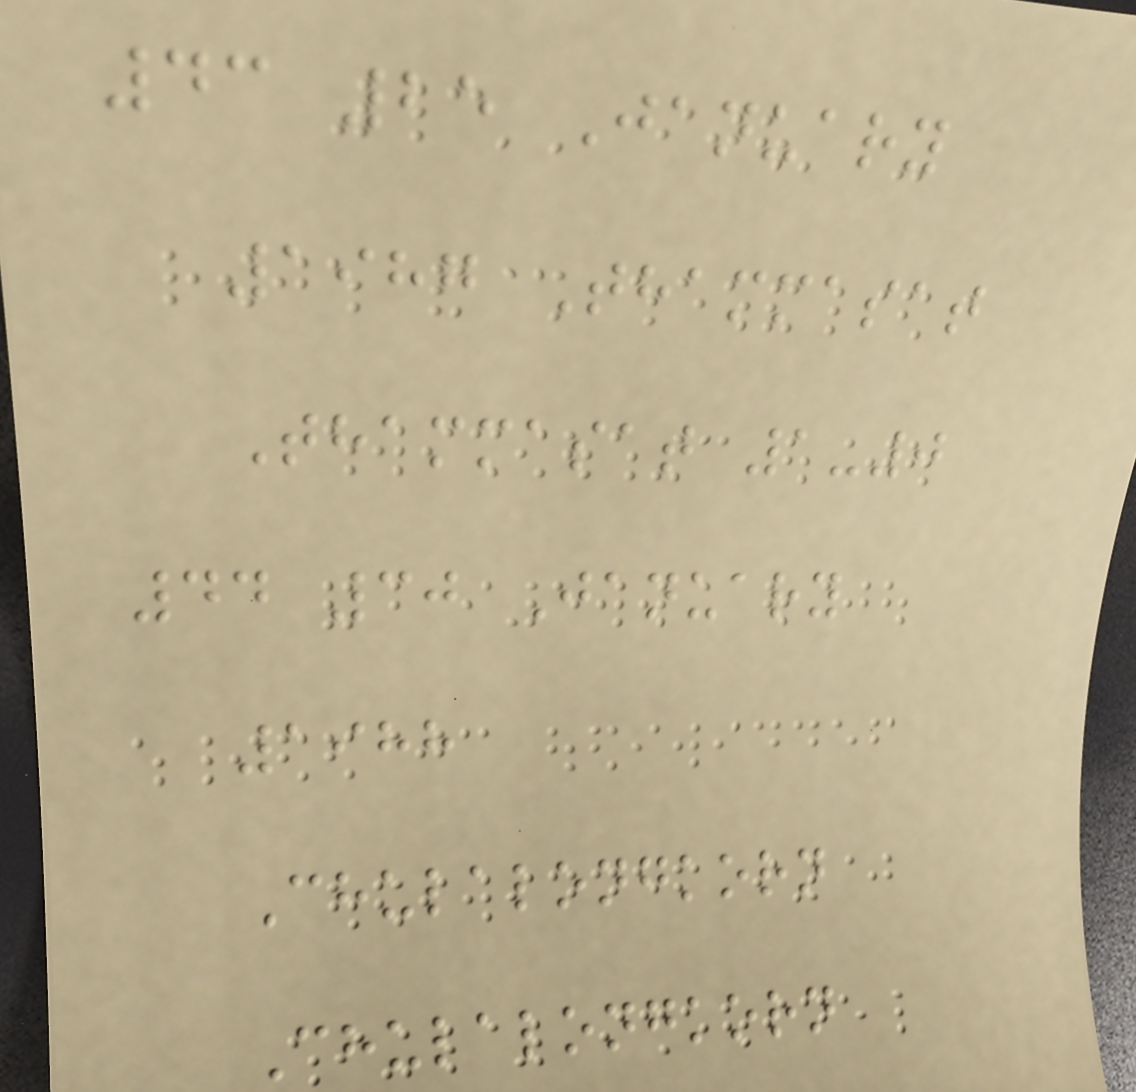43 25 January
1987 Thammasat
Thammasat 1-0
44 30 January
1988
Chulalongkorn
Chulalongkorn
